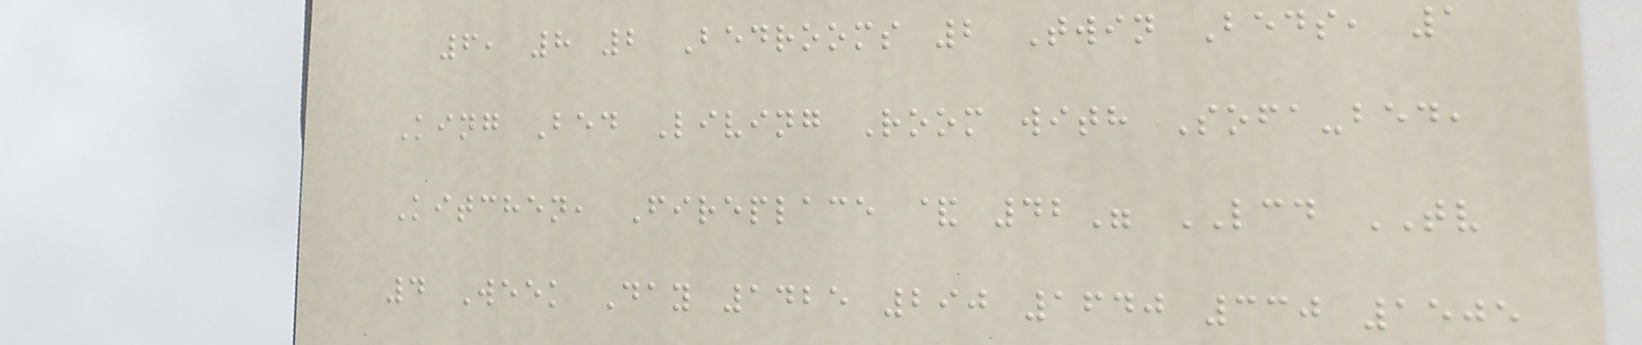6, 8 2 Bedrooms 2 Twin Beds, 1
King Bed Living Room with Sofa-bed,
Kitchen, Fireplace & 42" LCD TV
4 Week Day 1425 290 1640 330 1505
